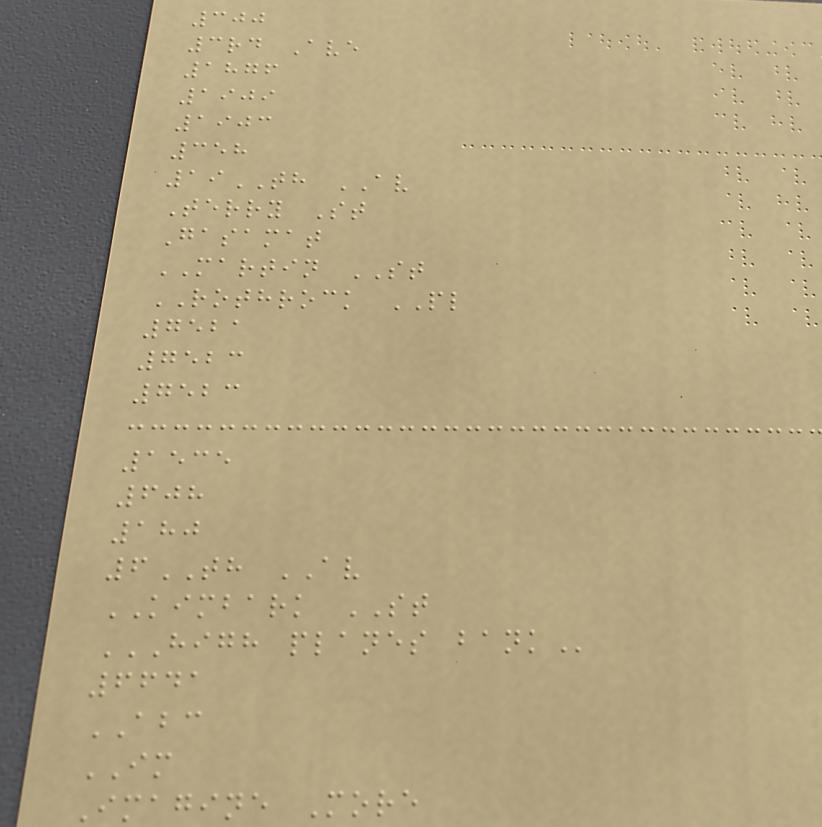300
3rd Ave
1876
1909
1903
358
19TH AV
Terry St
Gasamat
MARTIN ST
ROTHROCK PL
7521
7523
7523
1535
608
180
6TH AV
KIMBARK ST
HIGH PLANES BANK
6641
ABC
IM
Imagine More
